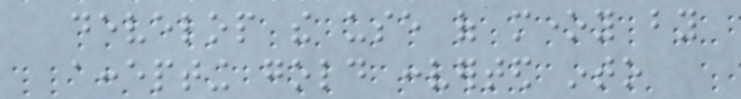develop the use of money by
accepting gold converted into
